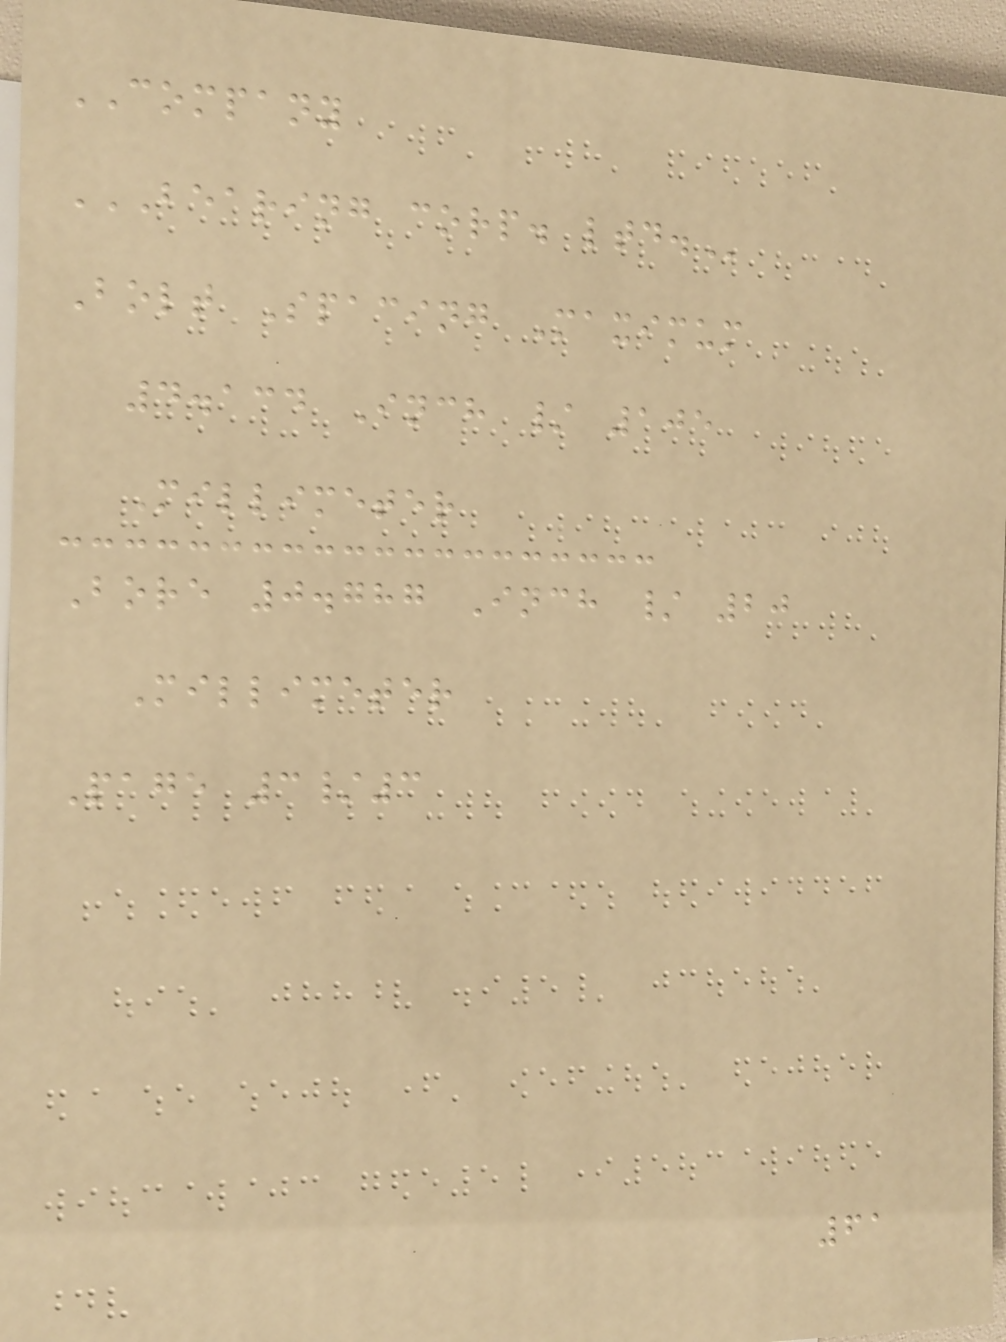COMPANY
BEARING CORP. LTD.
Bolt Spacing Maximum
4.134 Inch / 105
Millimeter
Bore 0.787 Inch / 20
Millimeter
Page 3/3
61
